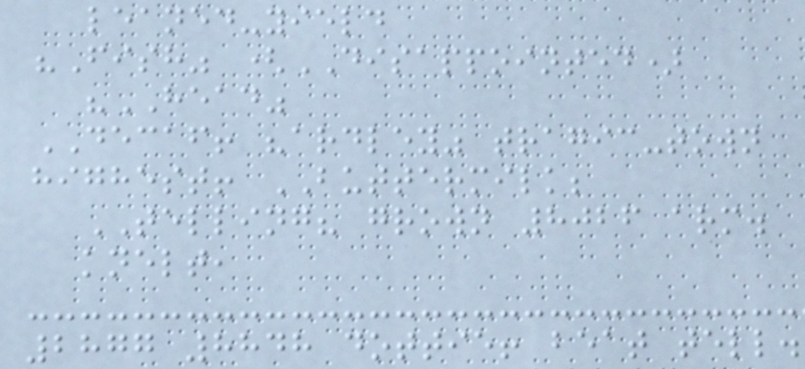leaned-yield
"Fish" (DISAPPOINTED)
"HEAD"
DECAF! "ardley" tragic-town
highest! BUTTERMILK;
TELLING? grown 8026 arm.
knelt,
2877 8848 dottie! beat tell.
